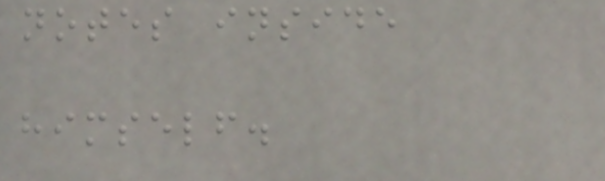notes inside
himself.
